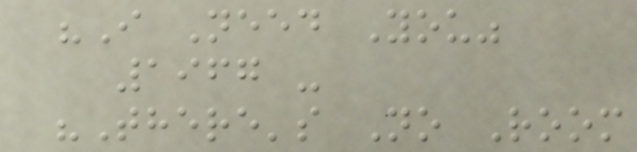"I Need You"
1967 -
"There's No Room
